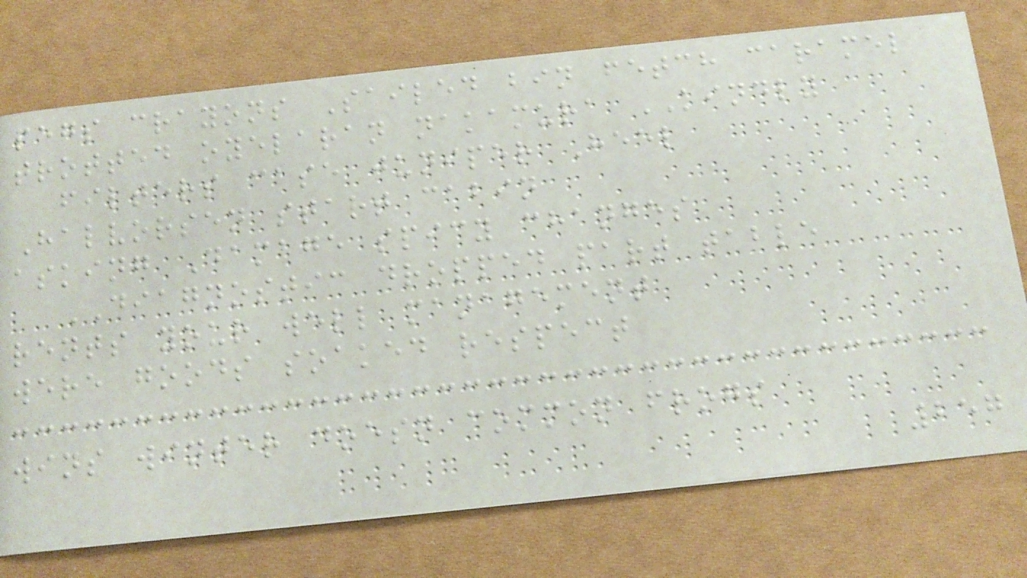pegs crayons Sailed bin fetch caramel
trotted oyelaran nakamura KINDLY
filters case juniper Heel
Halvorsen start cabin
asking Damage spicy changes
DIAGNOSTIC dropped part table
rents your well management
were goods soaked respect
wins winter doesn common frogs
257
